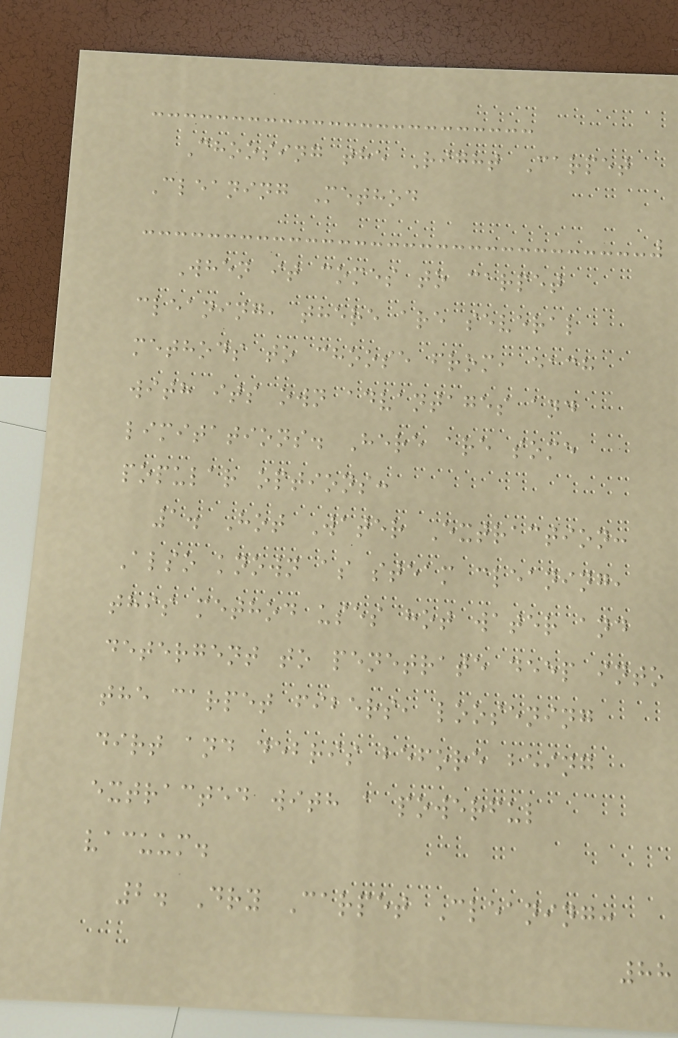Choosing the Right Carpet
Cleaning Method
When it comes to carpet
cleaning, there are several
methods to choose from, each
with its own advantages and
limitations. Here are some
popular options:
1. Hot Water Extraction:
Also known as steam cleaning,
this method uses hot water and
detergent to penetrate deep into
the carpet fibers, loosening
dirt and debris before being
extracted with a powerful
vacuum.
2. Dry Carpet Cleaning:
88
